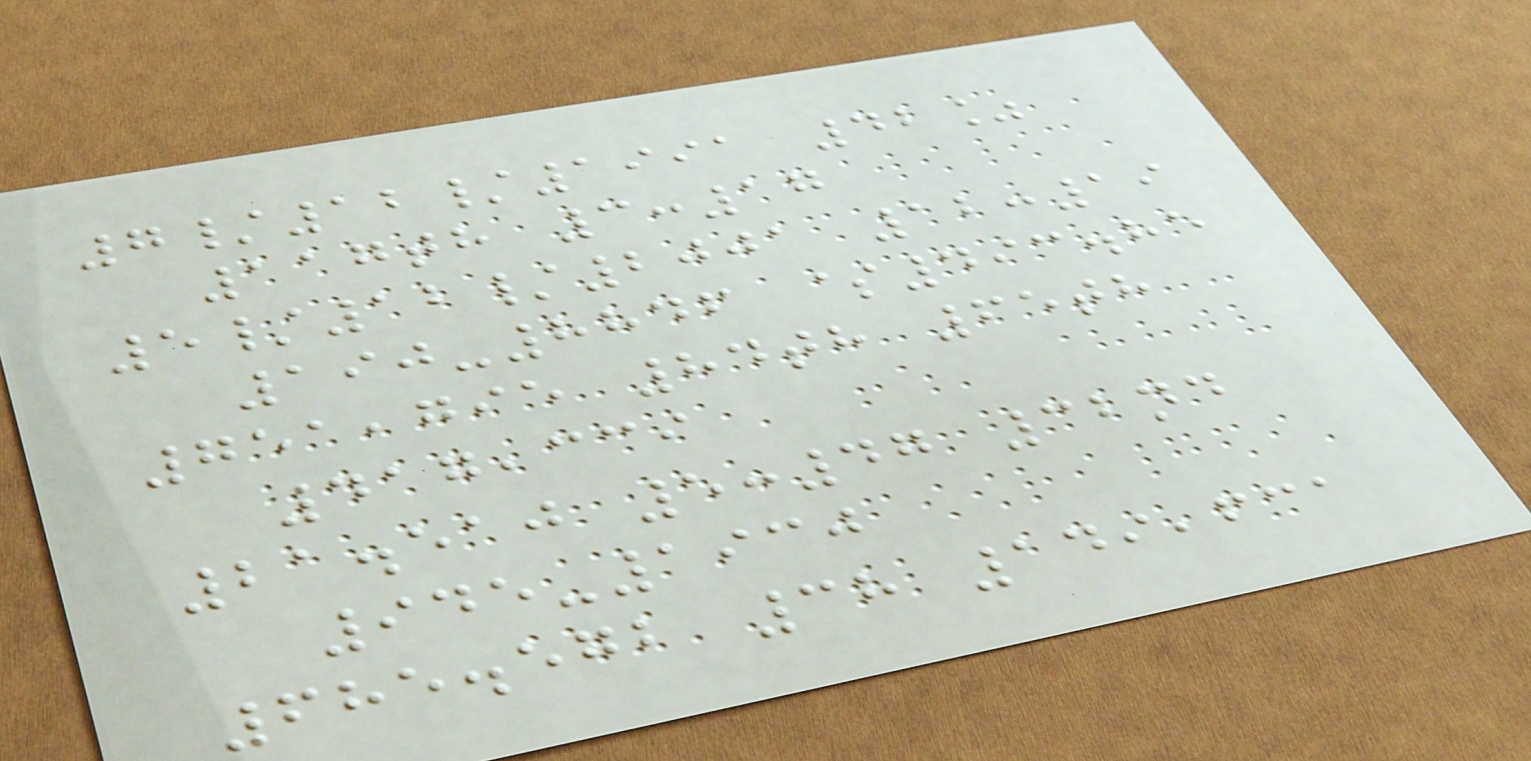7/12/1991 42%
117th 3:17
5/12/2001 12:19
190-8846 $493.85
751,795 84th 65th
417,339
21.510 5:47 32nd
945-1930
685.572 38 149,631
